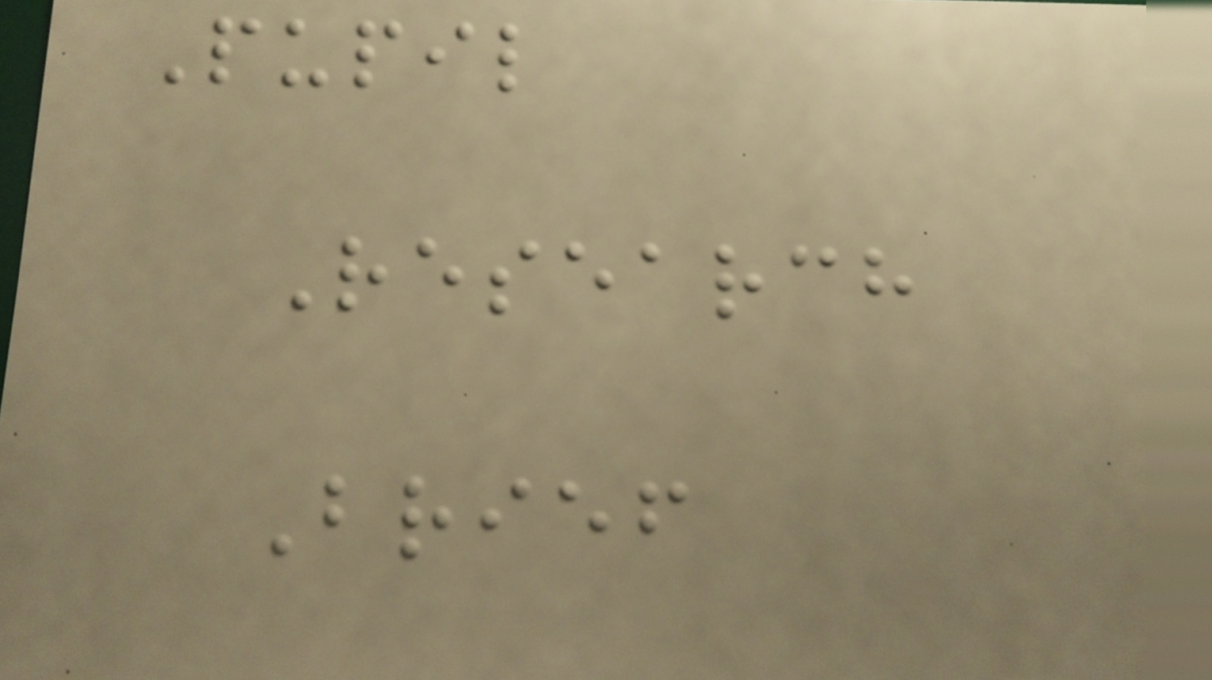Pupil
Research
Brief
